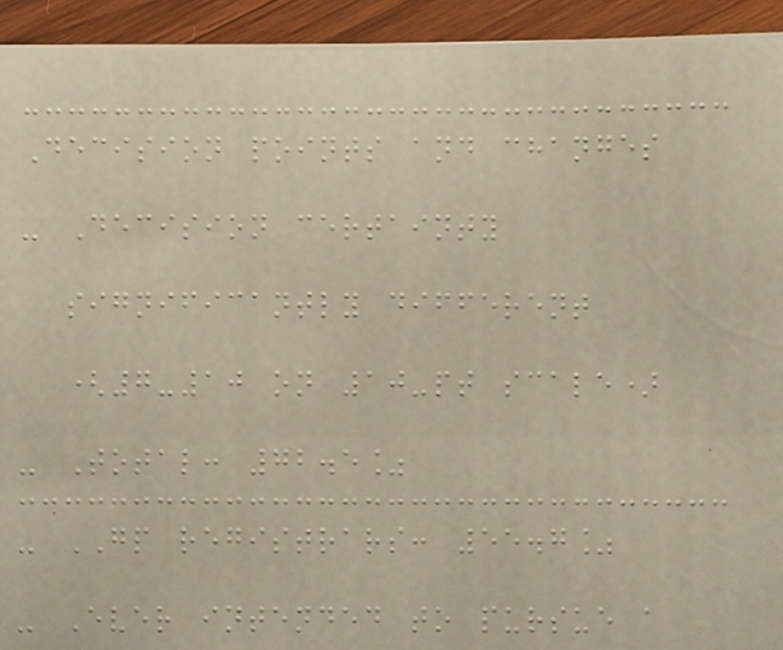Decision points and changes
- Decision certainty
significantly different
(7-10 on 10-pt scale)
- Total: 72.5%
- GP registrars: 55.7%
- Ever intended to pursue a
